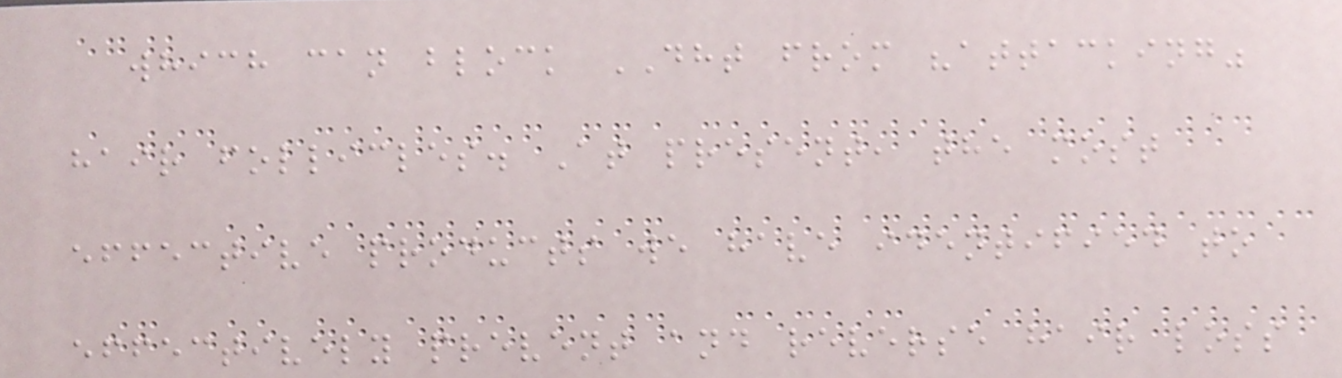which can block DHT from "attacking"
hair follicles. At present, the most
effective products we have identified to
effectively prevent and reverse hair loss
